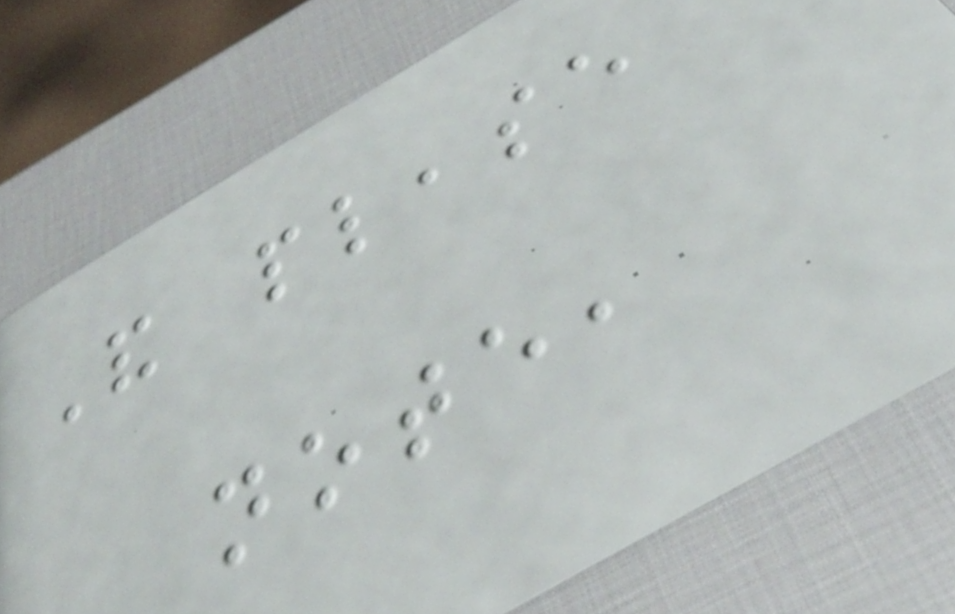And please
note,
